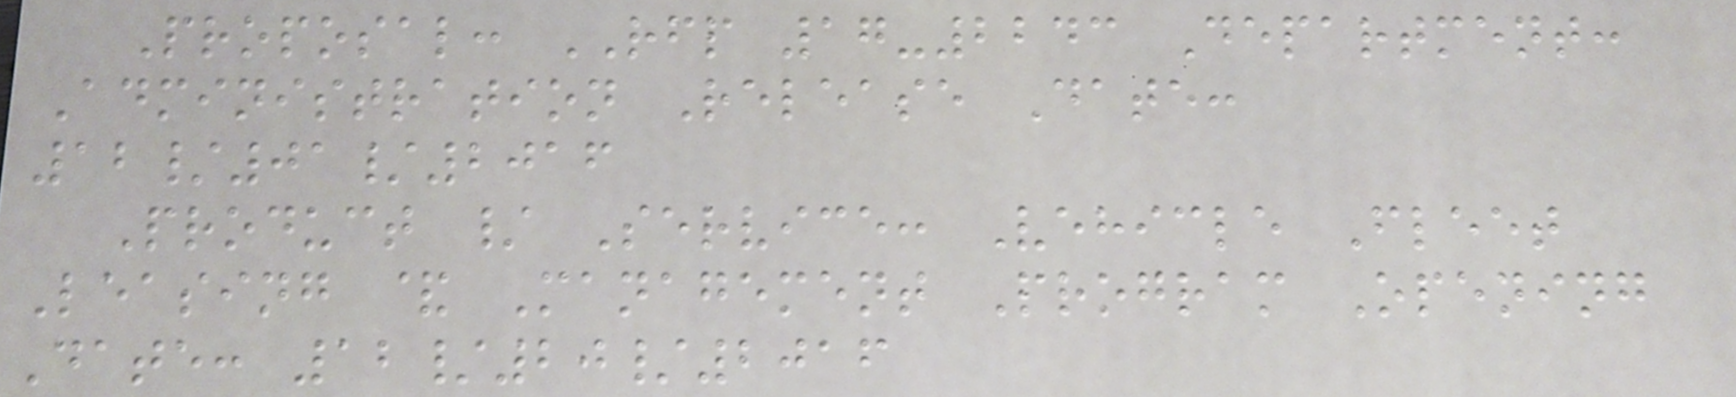Proposal: RFP 17-2243 Department:
Administration Release Date:
12/01/2016
Product / Service: Vehicle Fleet
Leasing & Management Program Opening
Date: 12/20/2016
